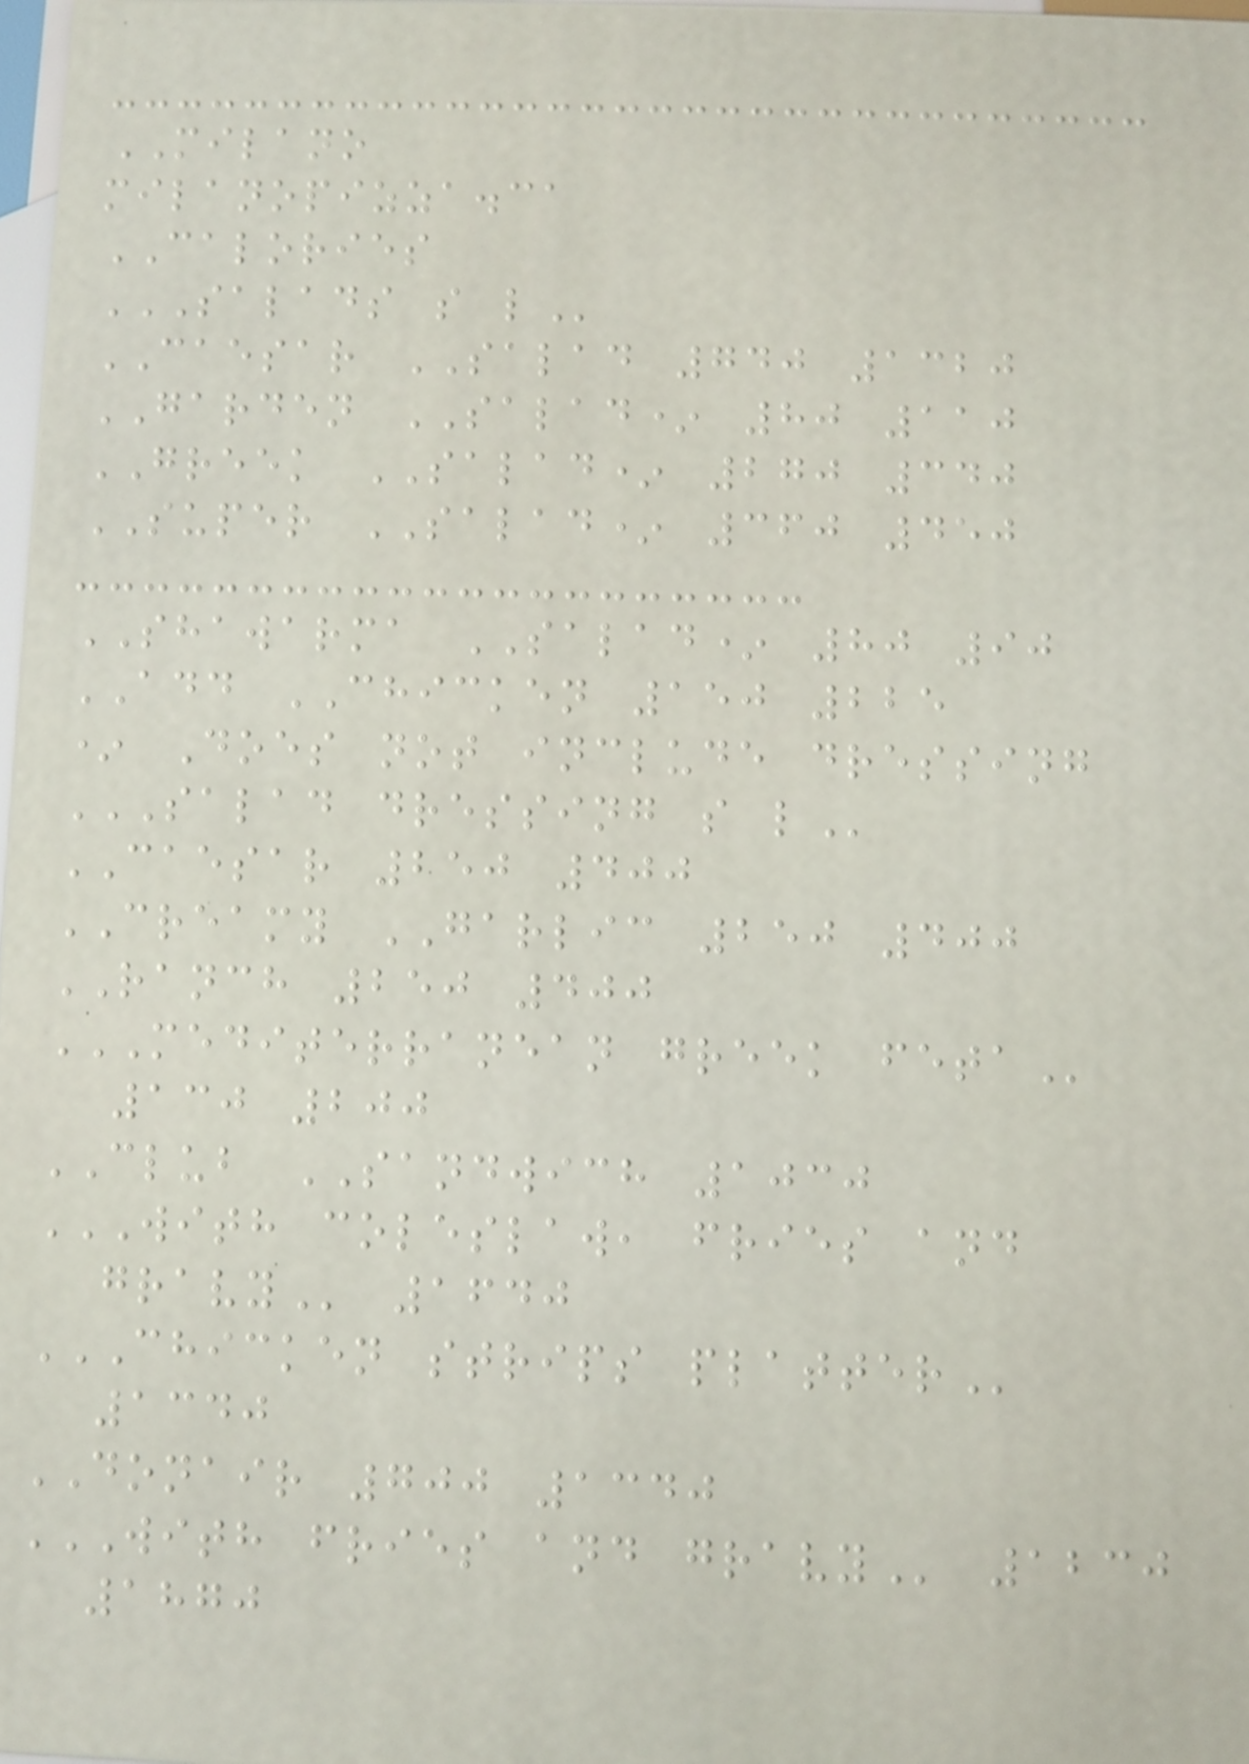MILANO
milanopizza.ca
CALORIES
SALADS S L
CAESAR SALAD 740 1320
GARDEN SALAD* 80 110
GREEK SALAD* 270 340
SUPER SALAD* 360 450
SHAWARMA SALAD* 80 90
ADD CHICKEN 150 225
* Does not include dressing
SALAD DRESSING S L
CAESAR 250 400
CREAMY GARLIC 250 400
RANCH 250 400
MEDITERRANEAN GREEK FETA
130 200
CLUB SANDWICH 1030
WITH COLESLAW, FRIES AND
GRAVY 1640
CHICKEN STRIPS PLATTER
1340
DONAIR 700 1340
WITH FRIES AND GRAVY 1230
1870
